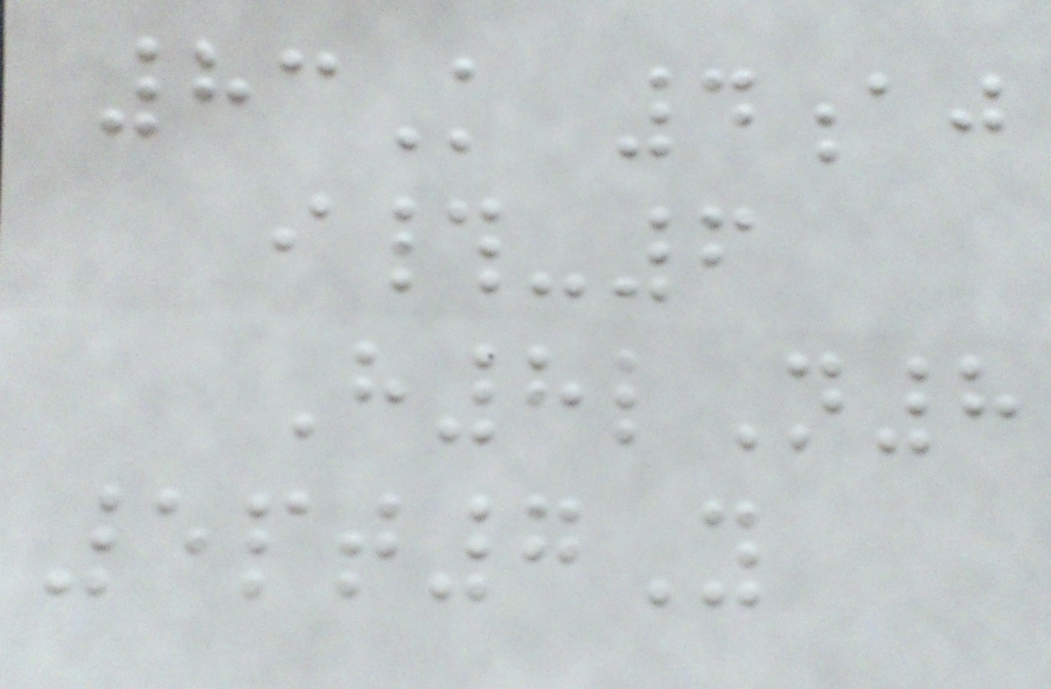83K 4aj
i#-6
H8lN8
5pt7Y
